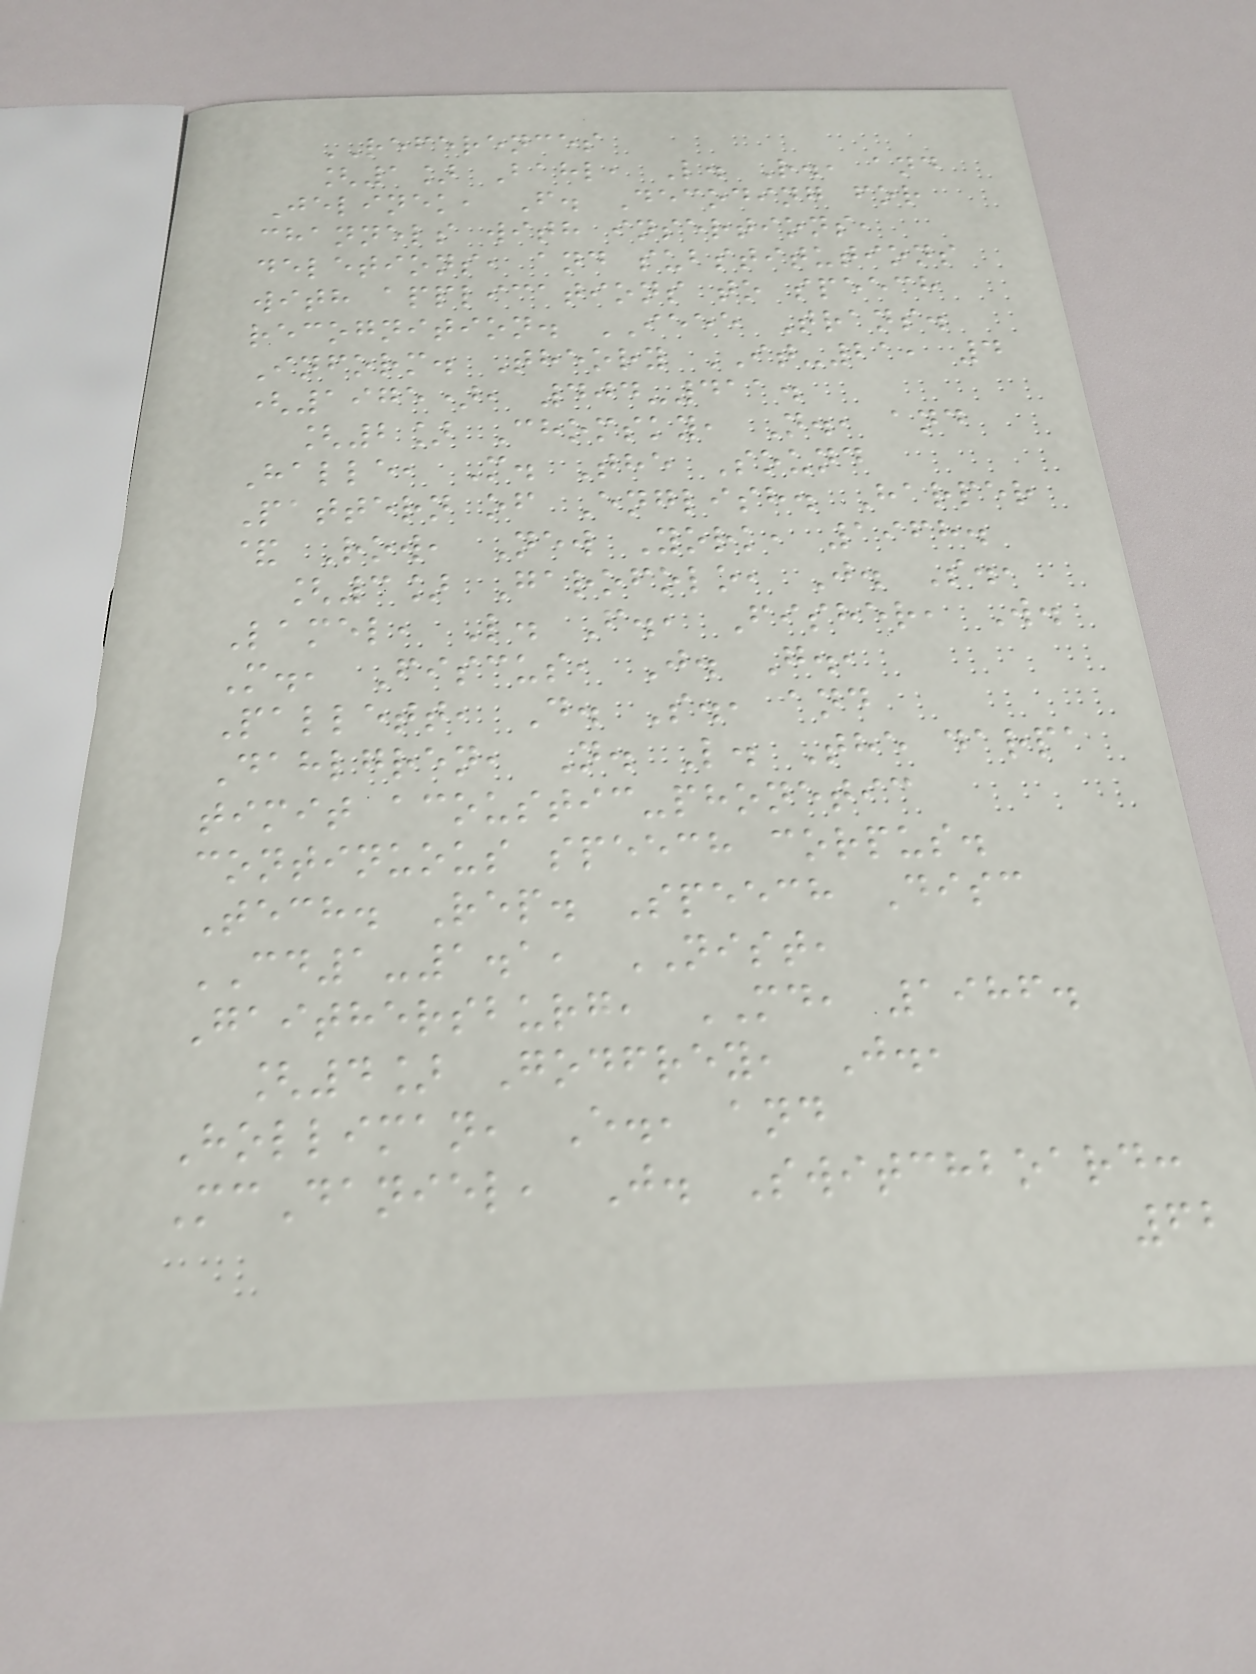REFERENCES
[1] Bahl, L. R., and
Jelinek, F. Decoding for
channels with insertions,
deletions, and substitutions
with applications to speech
recognition. IEEE Trans.
Inform. Theory IT-21, 4
(1975), 404-411.
[2] Chomsky, N., and
Halle, M. The Sound
Pattern of English. Harper
& Row, New York, 1968.
[3] Garofolo, J. S.,
Lamel, L. F., Fisher, W.
M., Fiscus, J. G.,
Pallett, D. S., and
Dahlgren, N. L. The darpa
timit acoustic-phonetic
continuous speech corpus.
Tech. Rep. Speech Disc
CD1-1.1, NIST,
Gaithersburg, MD, 1986.
[4] Godfrey, J.,
Holliman, E., and
McDaniel, J. Switchboard:
62
